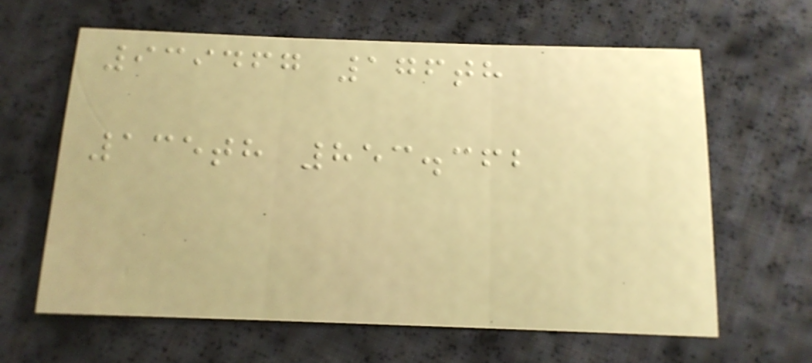939467 176th
135th 853.362
